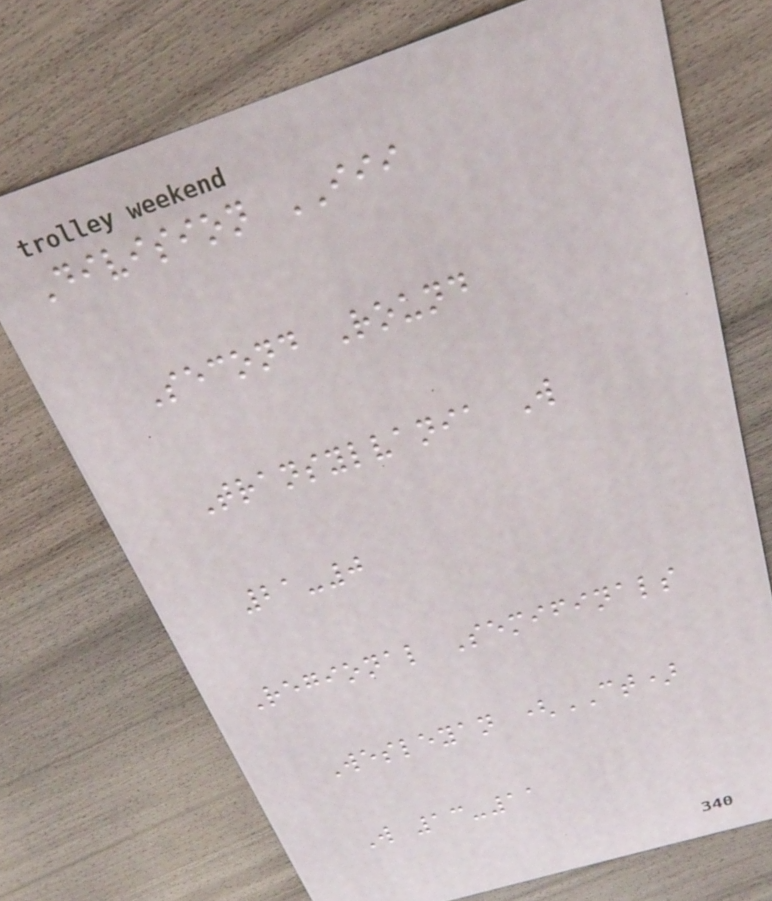Division III
Second Round
Transylvania W
21-0
Regional Semifinals
Wesleyan (CT)
W 13-11
